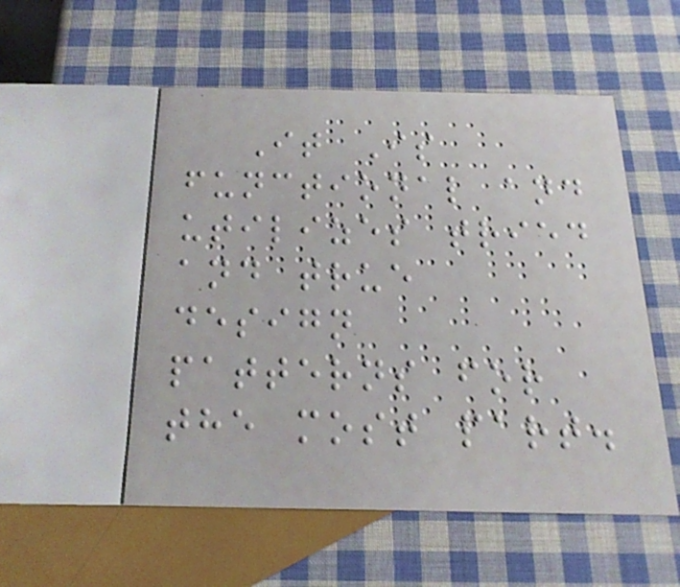It Is
functional and
utilizes tried
and true
design
patterns for
the most part.
